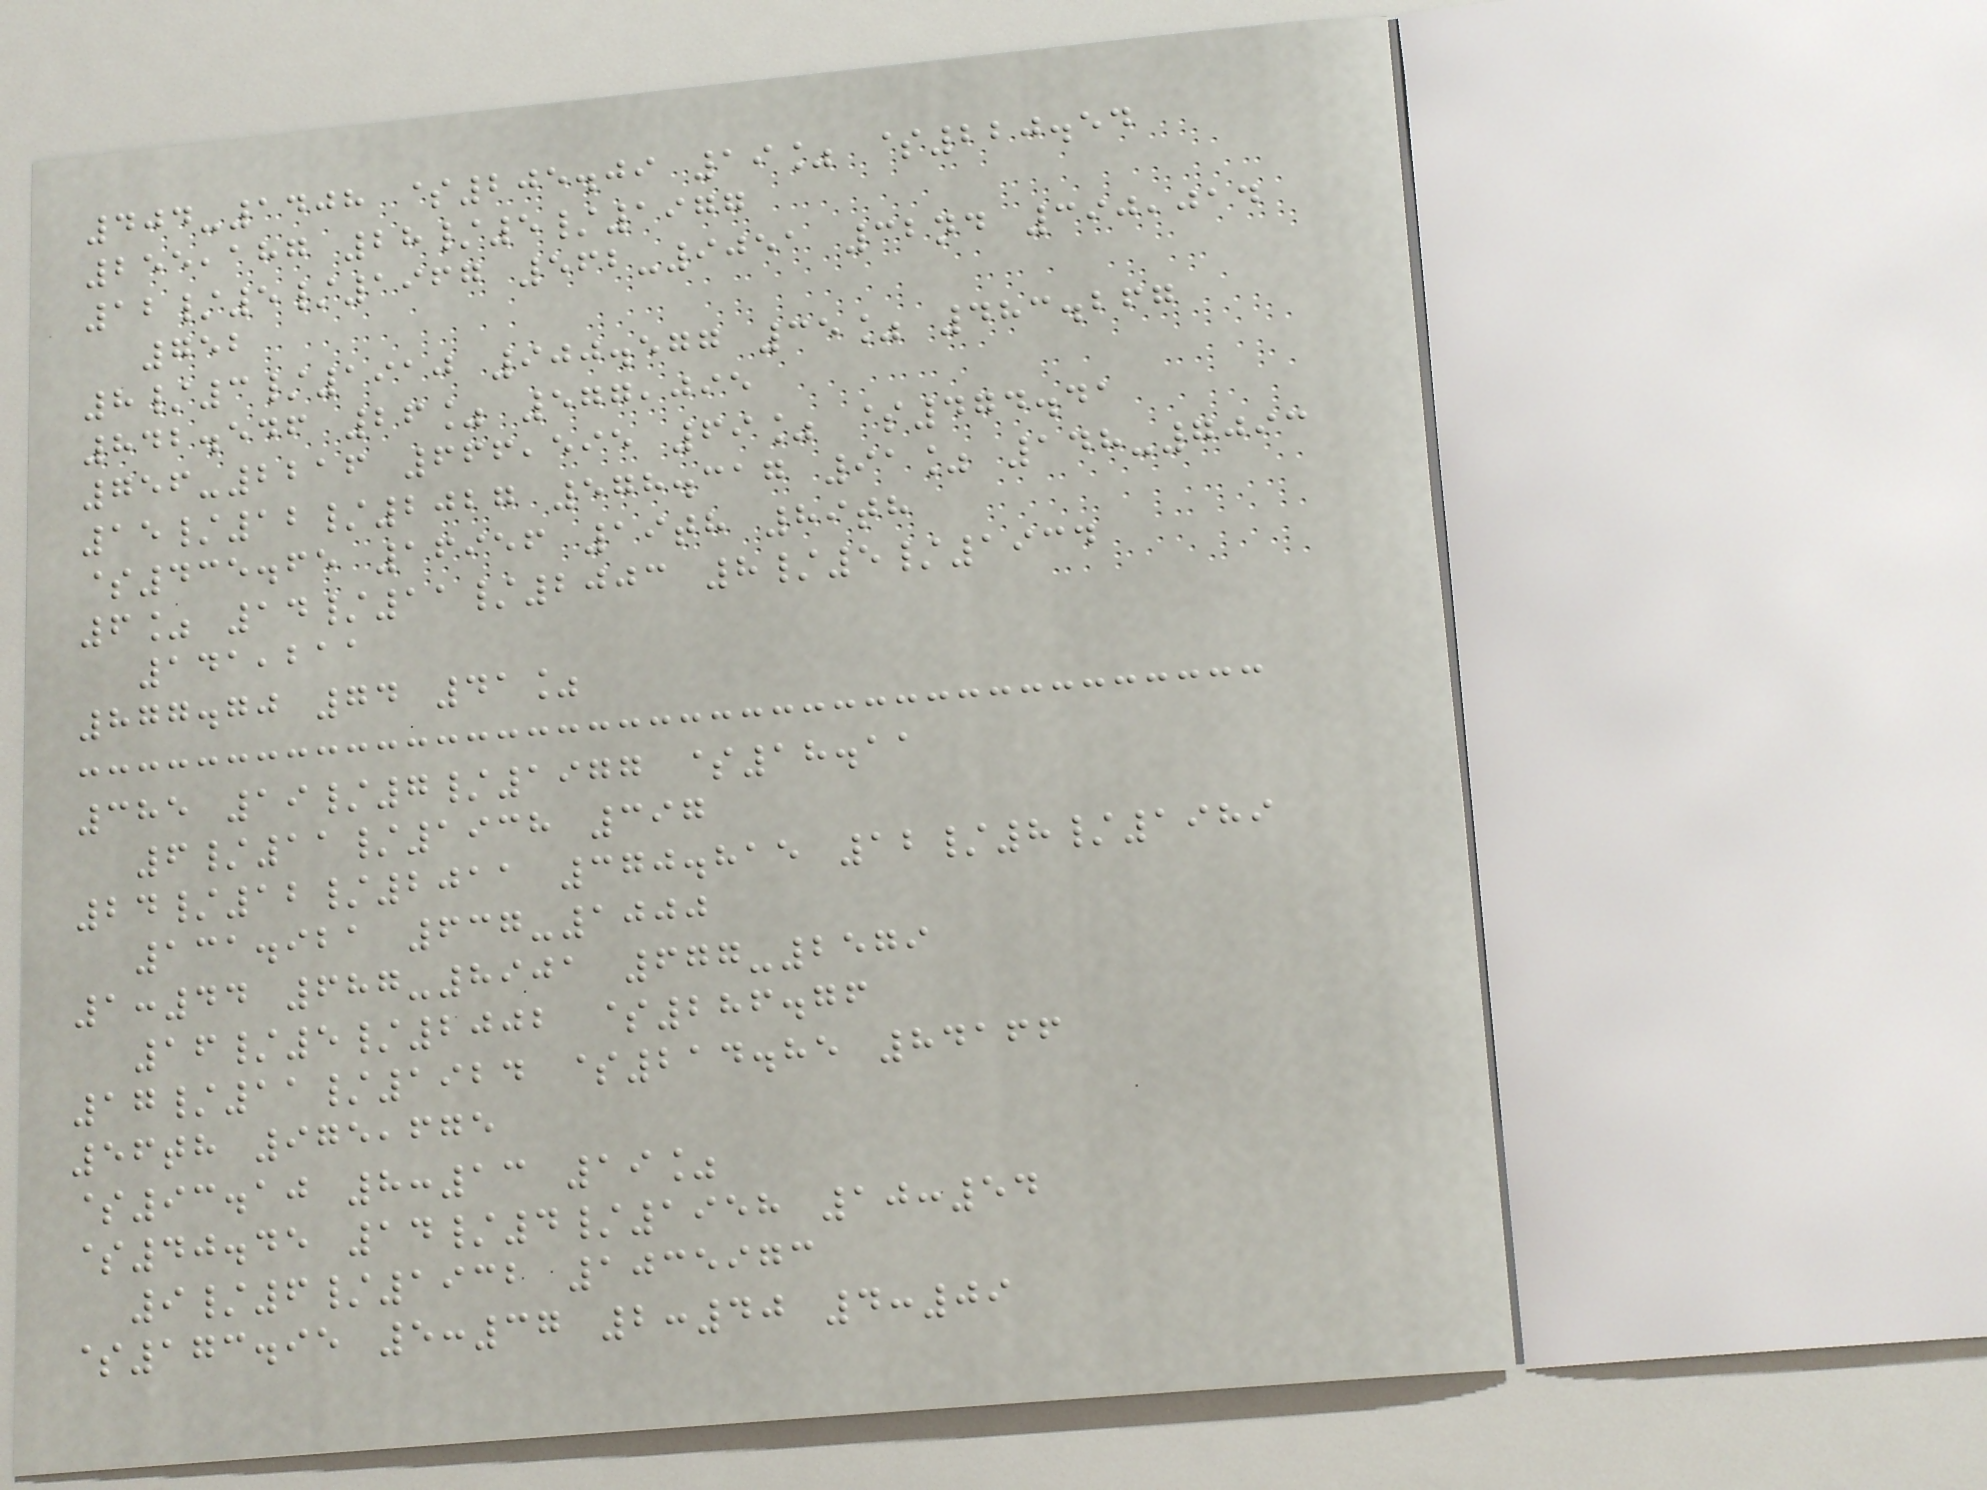404-1408 $205.09 19% $220.54
255,187 28/5/1977
12/5/1967 562-9051 32nd 390,014
752
8/3/1910 900.577 35% 483.267
842.546 26% 577,095
756-2216 666,595 69% $474.41
15/12/2027 578.317 91% 148-7093
$435.65 16956 19th 89th
6% 14/11/2003 8/5/1934
141,211
877.70 74 41%
385 19/7/1977 $18.11
6/11/1938 397
24/12/2011 370.815 12/8/1989
131.921 637-1000
1:44 687-8901 677-2579
16/5/2002 $286.76
17/11/1924 $214.85 84166
56th 975,675
$93.10 8:13 19%
$40.45 14/4/1958 10:54
9/6/1932 1035973
$173.95 5:37 2:40 4:09
